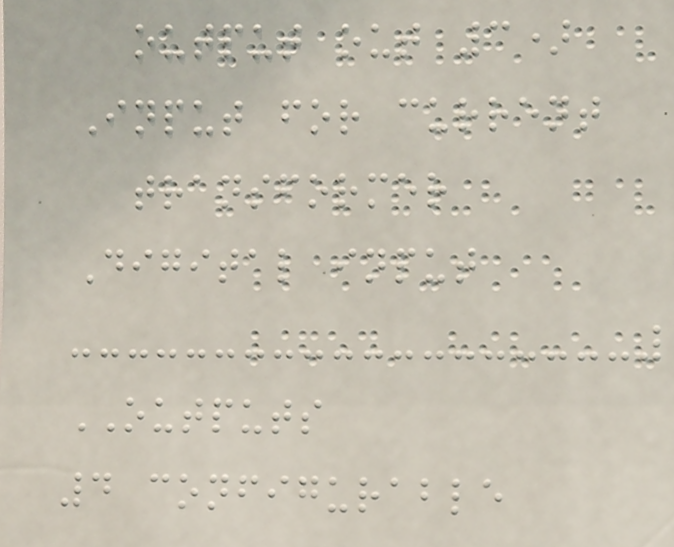output out 3)
Input for current
transformer
Digital input
OUTPUTS
4 configurable
